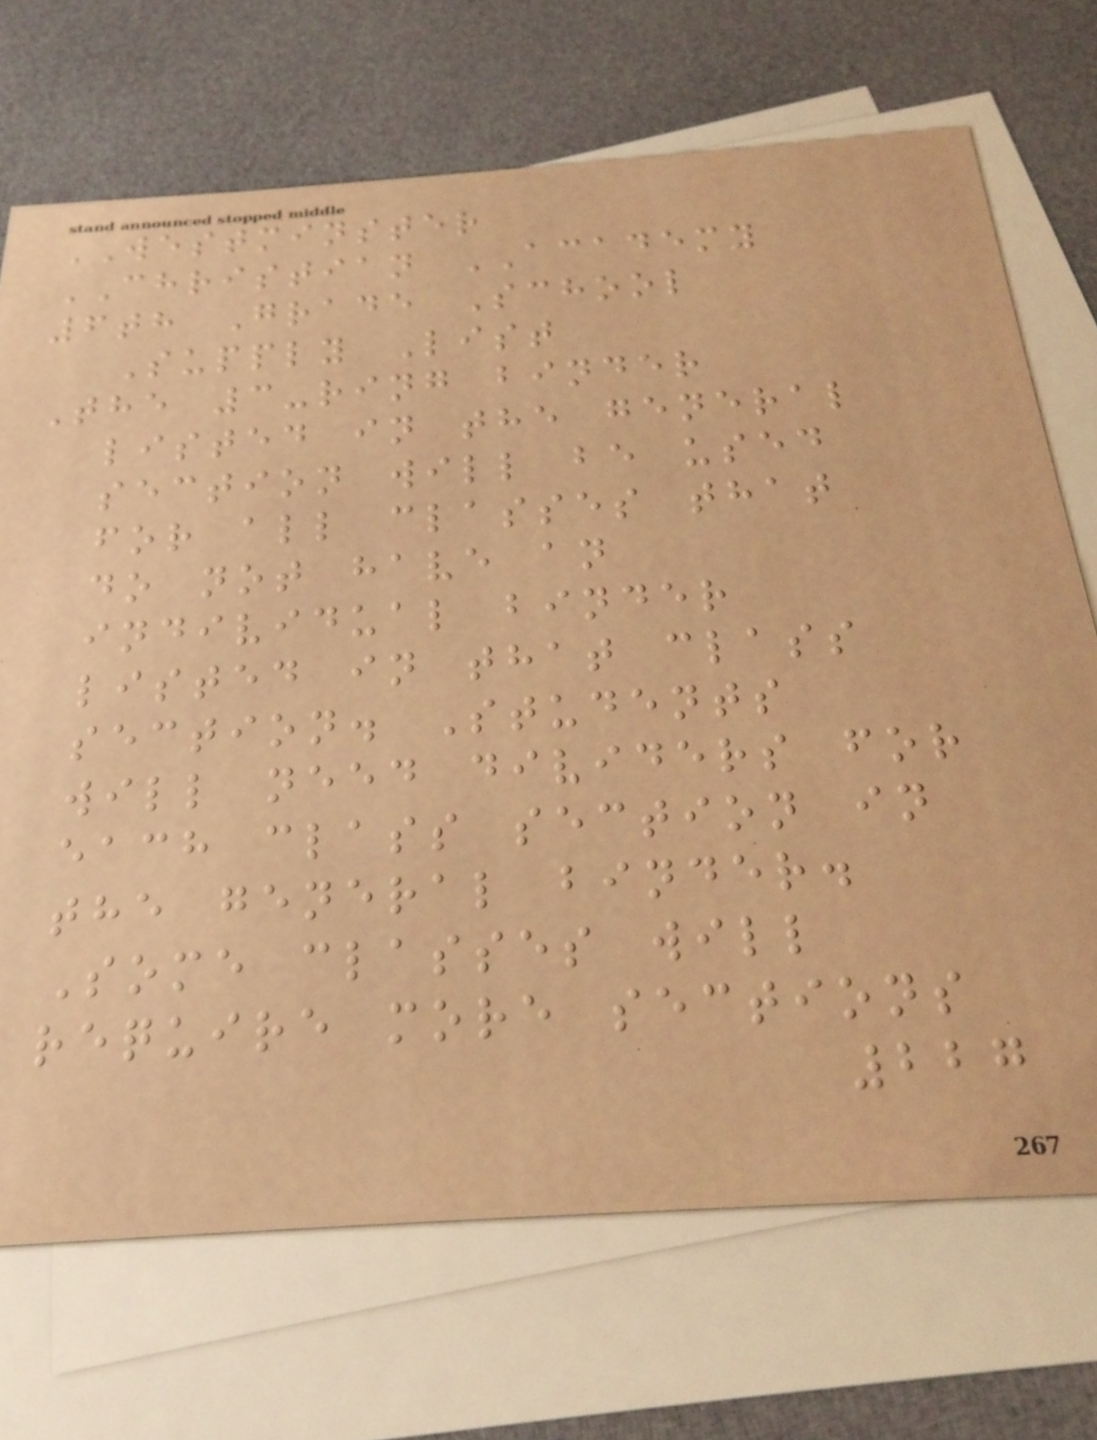WESTMINSTER
CHRISTIAN ACADEMY
6th Grade School
Supply List
The 3-ring binder
listed in the general
section will be used
for all classes that
do not have an
individual binder
listed in that class
section. Students
will need dividers for
each class section in
the general binder.
Some classes will
require more sections
227
